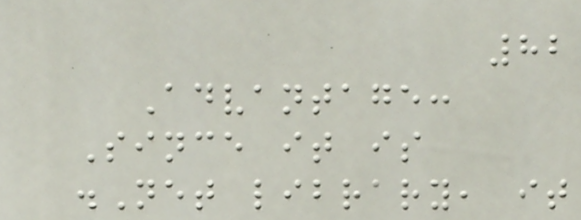82
Advantage:
Since it is
.Net library, it
